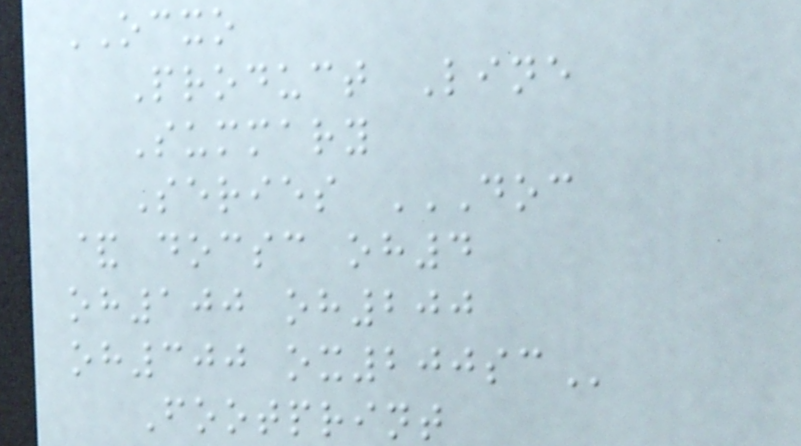OCXO
Product Line
Summary
Series DOC
& DOCSC OH4
OH100 OH200
OH300 OX200SC
Footprint
